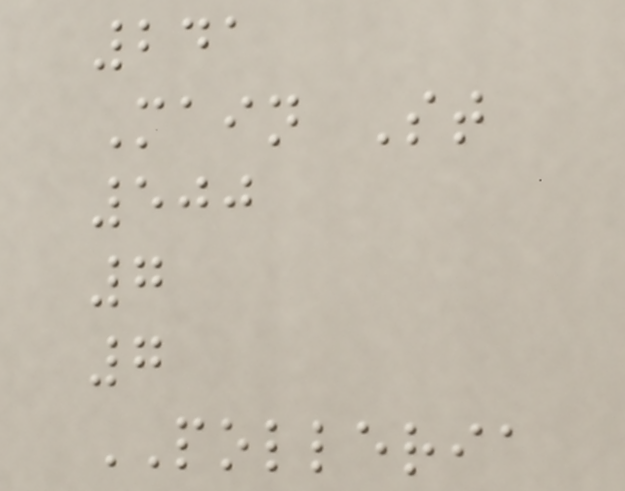241
Main St
500
7
7
POLLERIA
